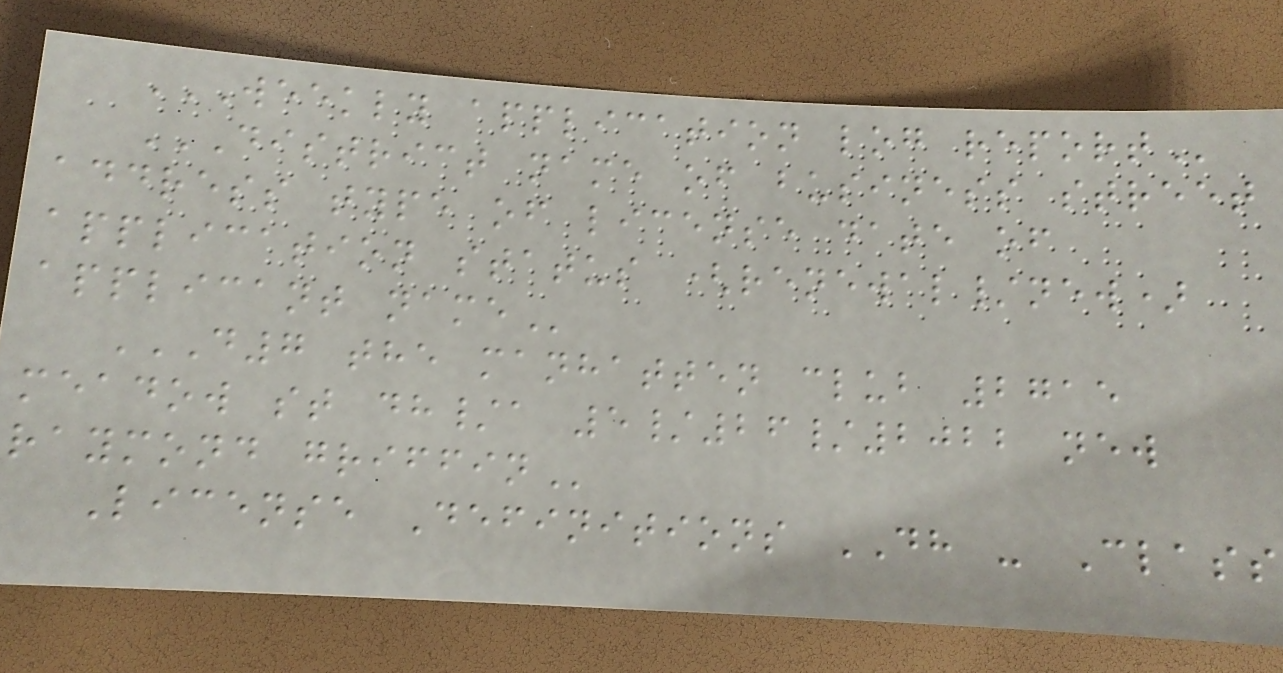WEEKLY APPLICATION LOG REPORT
DISTRICT NAME OF BUSINESS STREET
ADDRESS TYPE OF LICENSE DATE OF
APPLICATION STATUS (RENEWAL/NEW)
APPLICANT NAME
D7 THE MANHATTEN CLUB 2715
MEADOW ST DH/A 5/26/2022 NEW
RAYMOND GRIFFIN
License Definitions DH - Class
